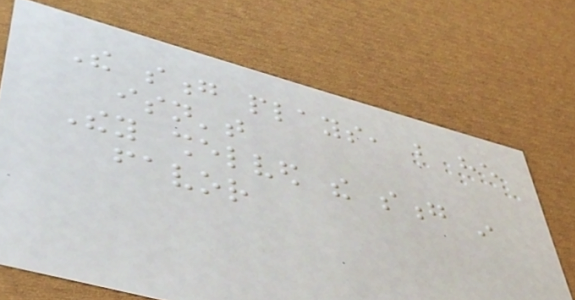The song plays, but he
isn't
They shelved the song in
favor
